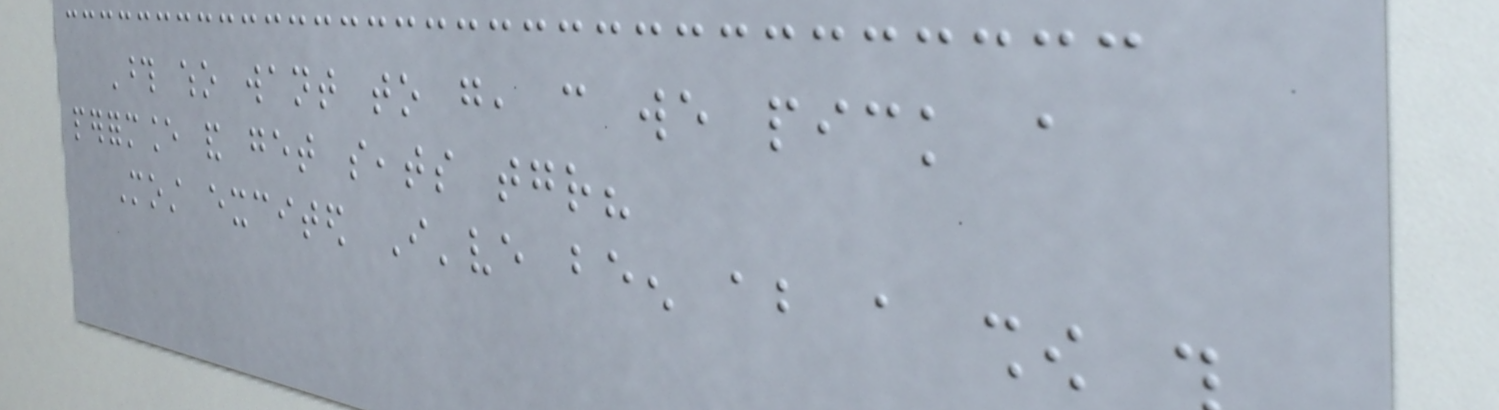Those who want to go, can we pick a
performance and get seats together?
Most excited I've been about a show this
